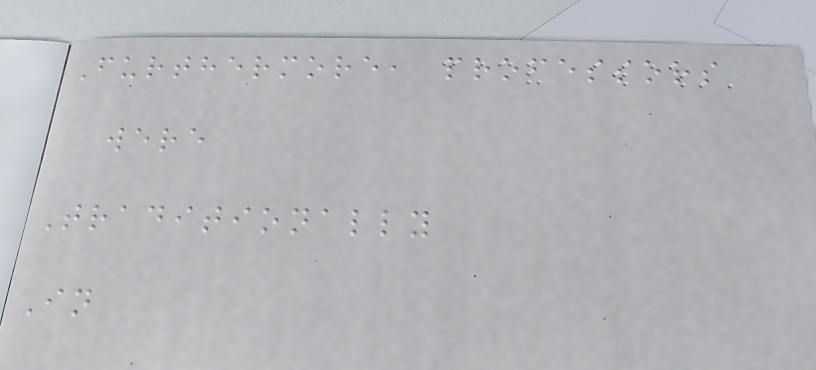Furthermore, professors
were
Traditionally
In
